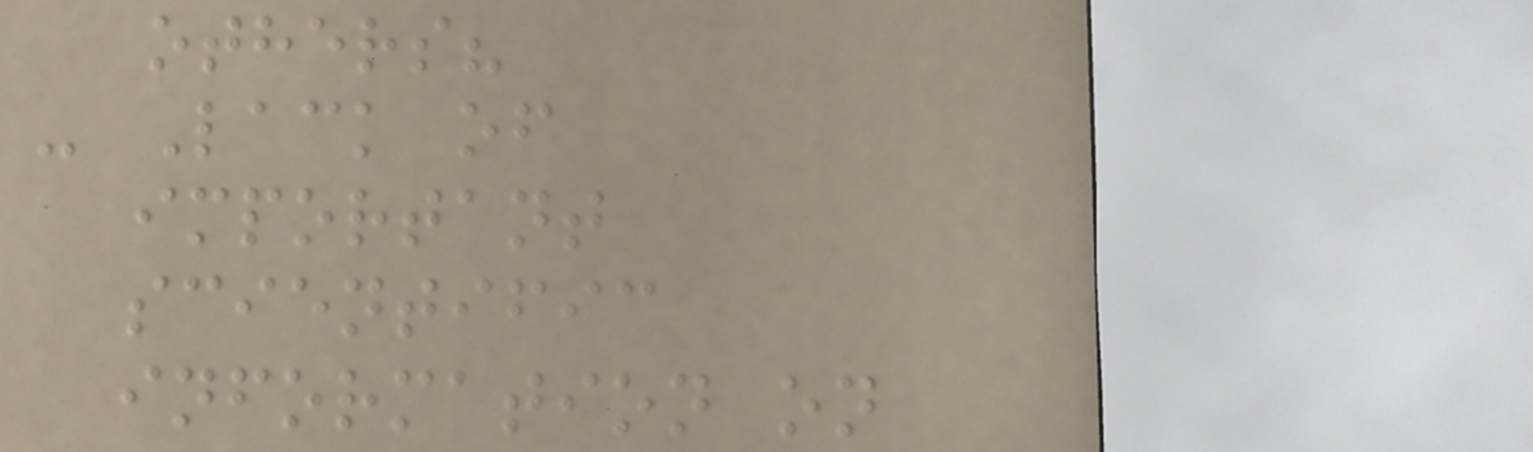others?
- Lack of
important
scientific
information on
